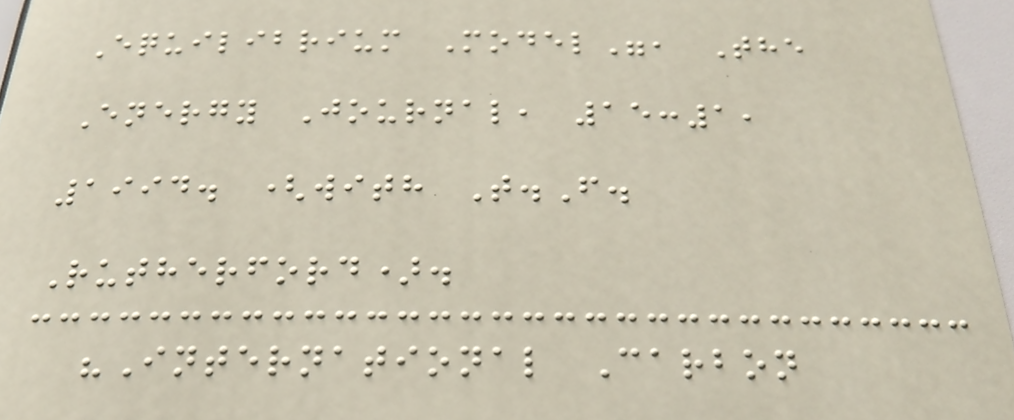Equilibrium Model", The
Energy Journal, 15:1,
1994. (with T.F.
Rutherford).
"International Carbon
